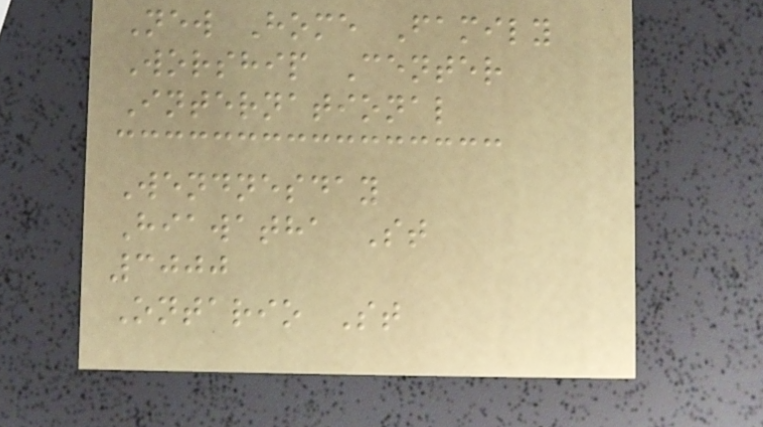New Home Family
Worship Center
International
Wendnesday
Hiawatha St
3000
Ontario St
